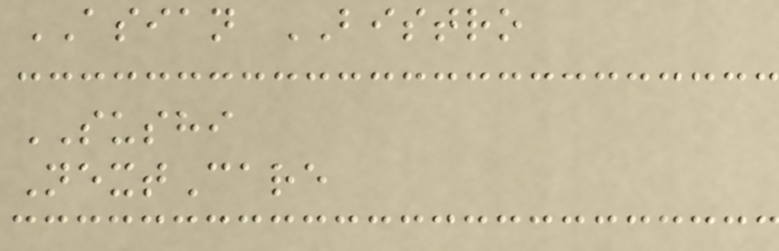ASIAN BISTRO
SUSHI
NextCare
